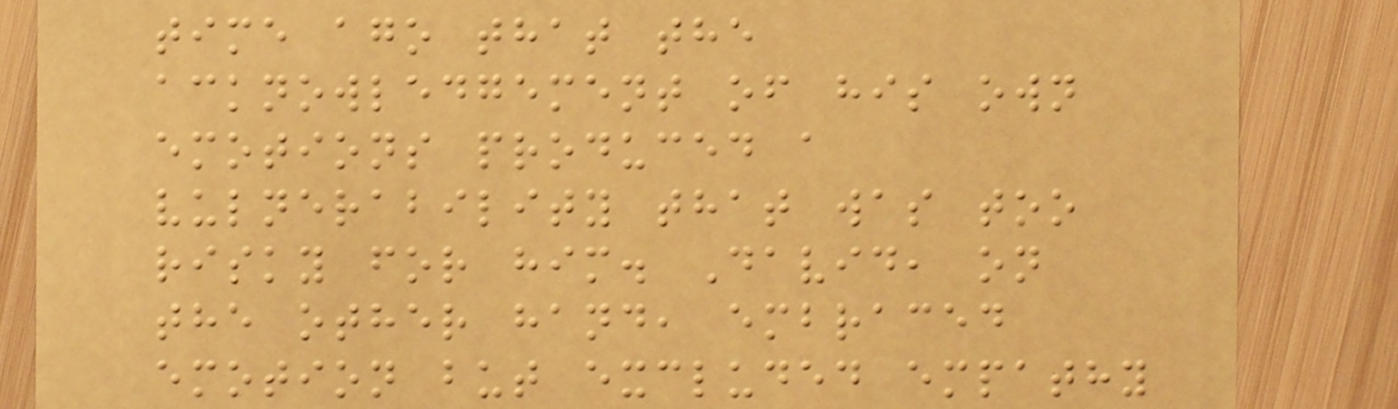time ago that the
acknowledgement of his own
emotions produced a
vulnerability that was too
risky for him. David, on
the other hand, embraced
emotion but excluded empathy
